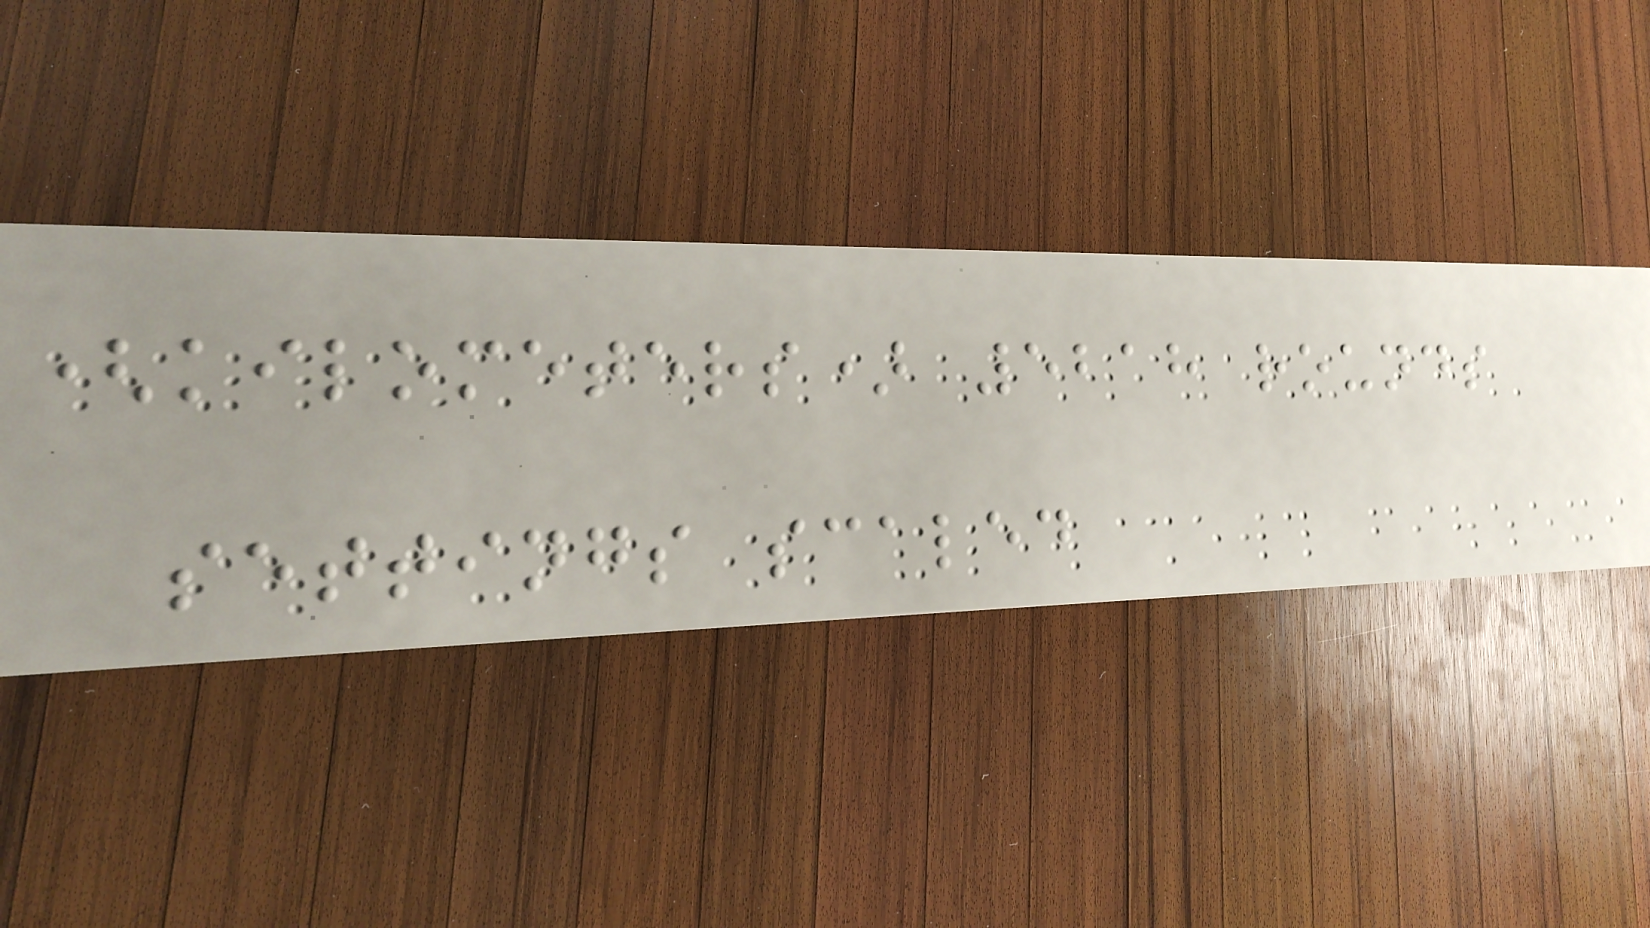(kilometers) 5218 rounds
settings scaled
